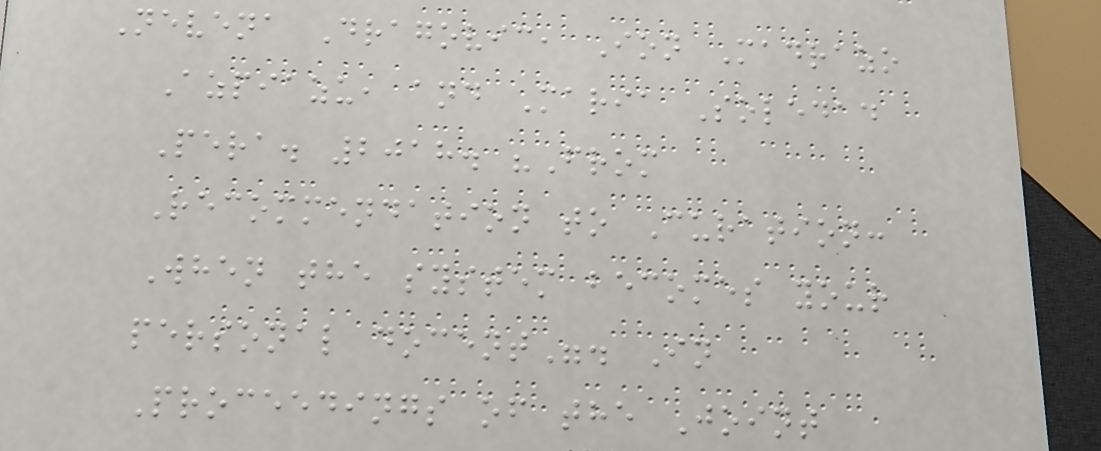Nevena Dragovic, Ion Madrazo
Azpiazu, and Maria Soledad
Pera. 2018. "From
Recommendation to Curation:
When the system becomes your
personal docent". In
Proceedings of the Joint
